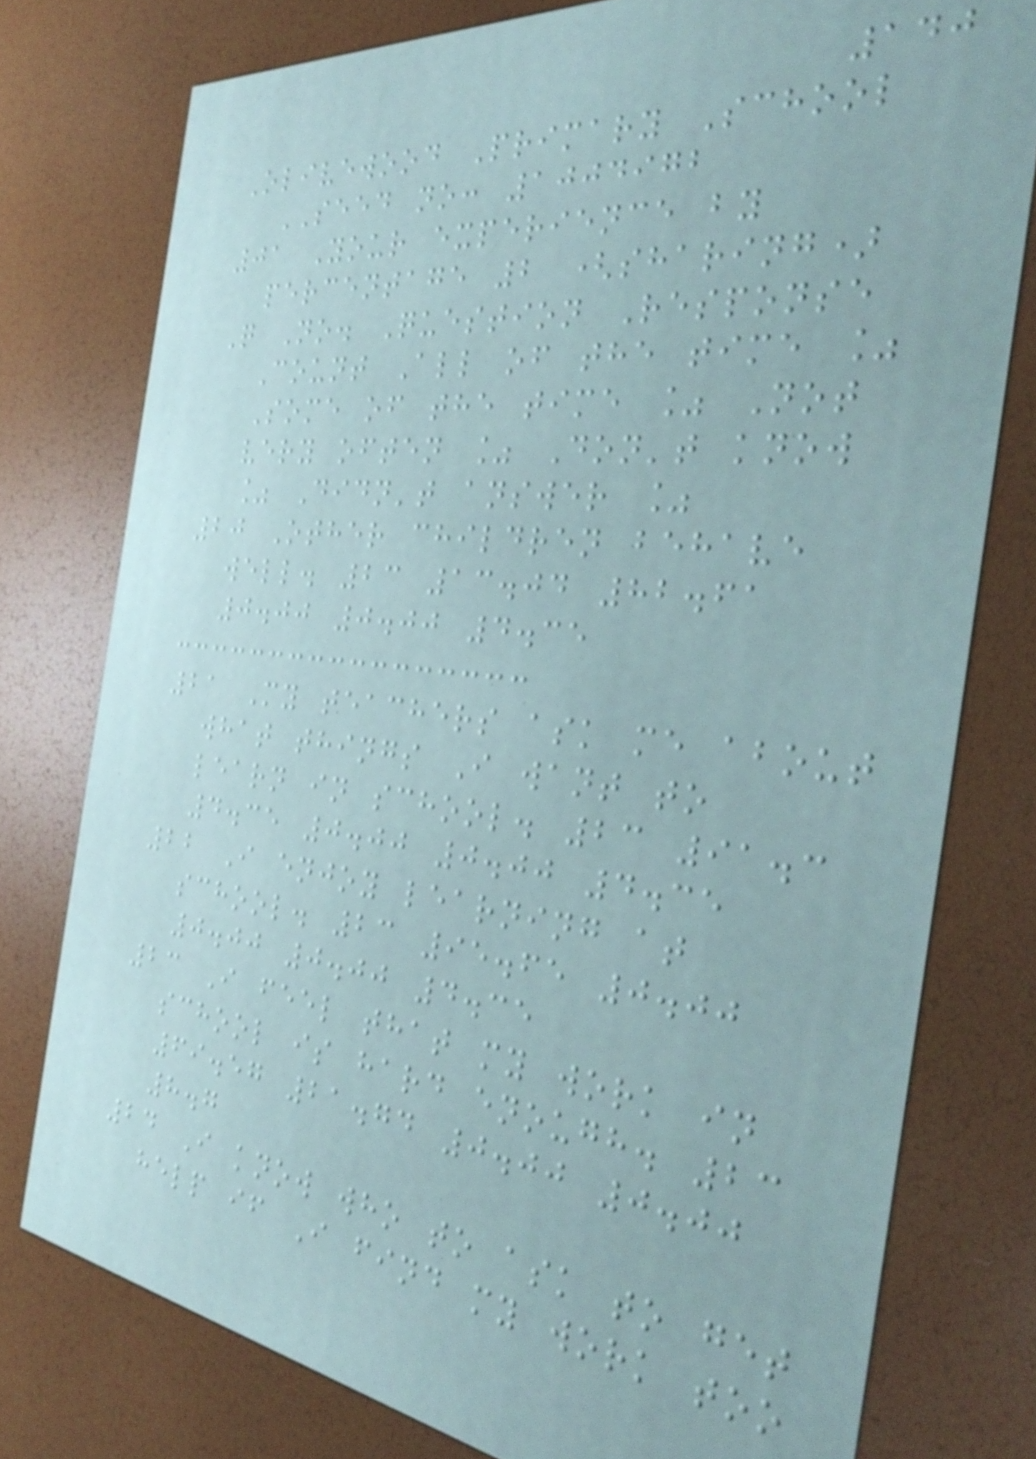140
Olivewood Primary School
SEED no: 1004972
01 Your experience by
percentage 2 (sharing)
Q No. Question Response
Count All of the time %
Some of the time % Not
very often % Don't know
% Didn't answer %
20 Other children behave
well. 23 13.04 82.61
0.00 0.00 4.35
21 My teachers ask me about
what things I want to
learn in school. 23 91.3
4.35 0.00 0.00 4.35
22 I enjoy learning at
school. 23 95.65 0.00
0.00 0.00 4.35
23 I feel that my work in
school is hard enough. 23
69.57 21.74 0.00 0.00
8.7
24 I know who to ask to get
help if I find my work too
